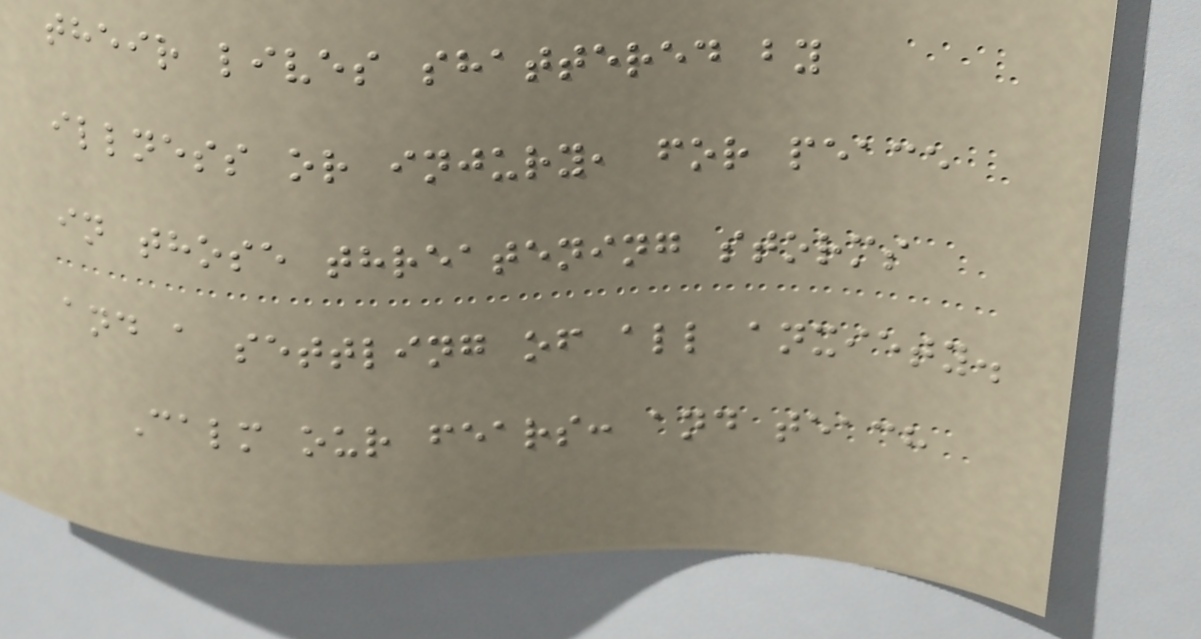their lives shattered by
illness or injury, for peace
in those threatening storms
and a settling of all anxiety.
Calm our fears: and teach
